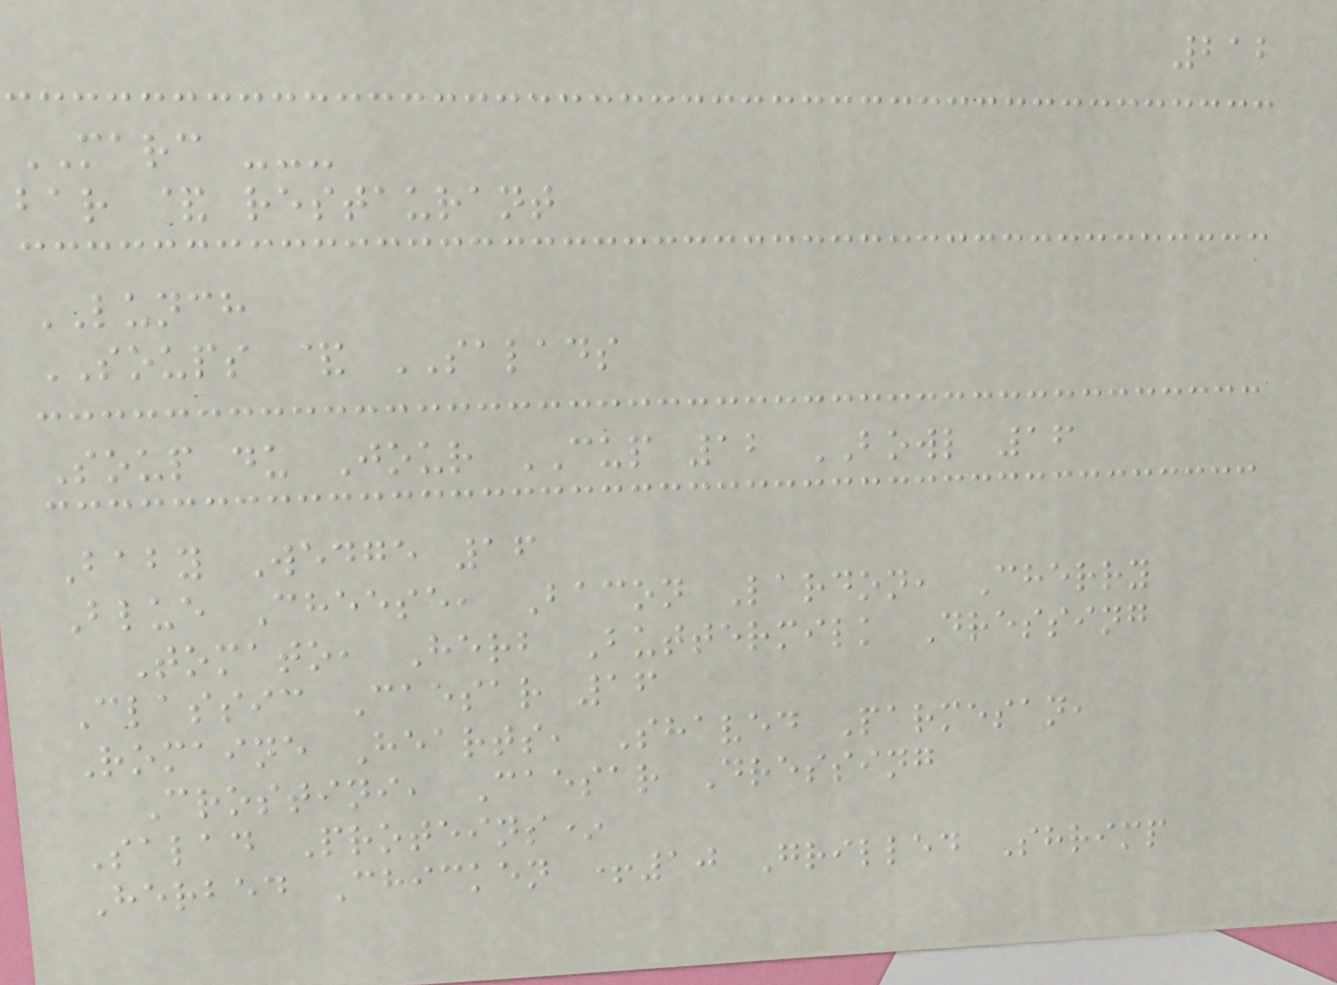212
MARC ---
bar & restaurant
LUNCH
SOUPS & SALADS
Soup du Jour CUP 12 BOWL 16
Baby Wedge 16
Blue Cheese, Bacon Lardon, Cherry
Tomato, Herb Buttermilk Dressing
Classic Caesar 16
Romaine Hearts, Shaved Parmesan,
Crostini, Caesar Dressing
Salad Proteins*
Herbed Chicken +10 Grilled Shrimp
